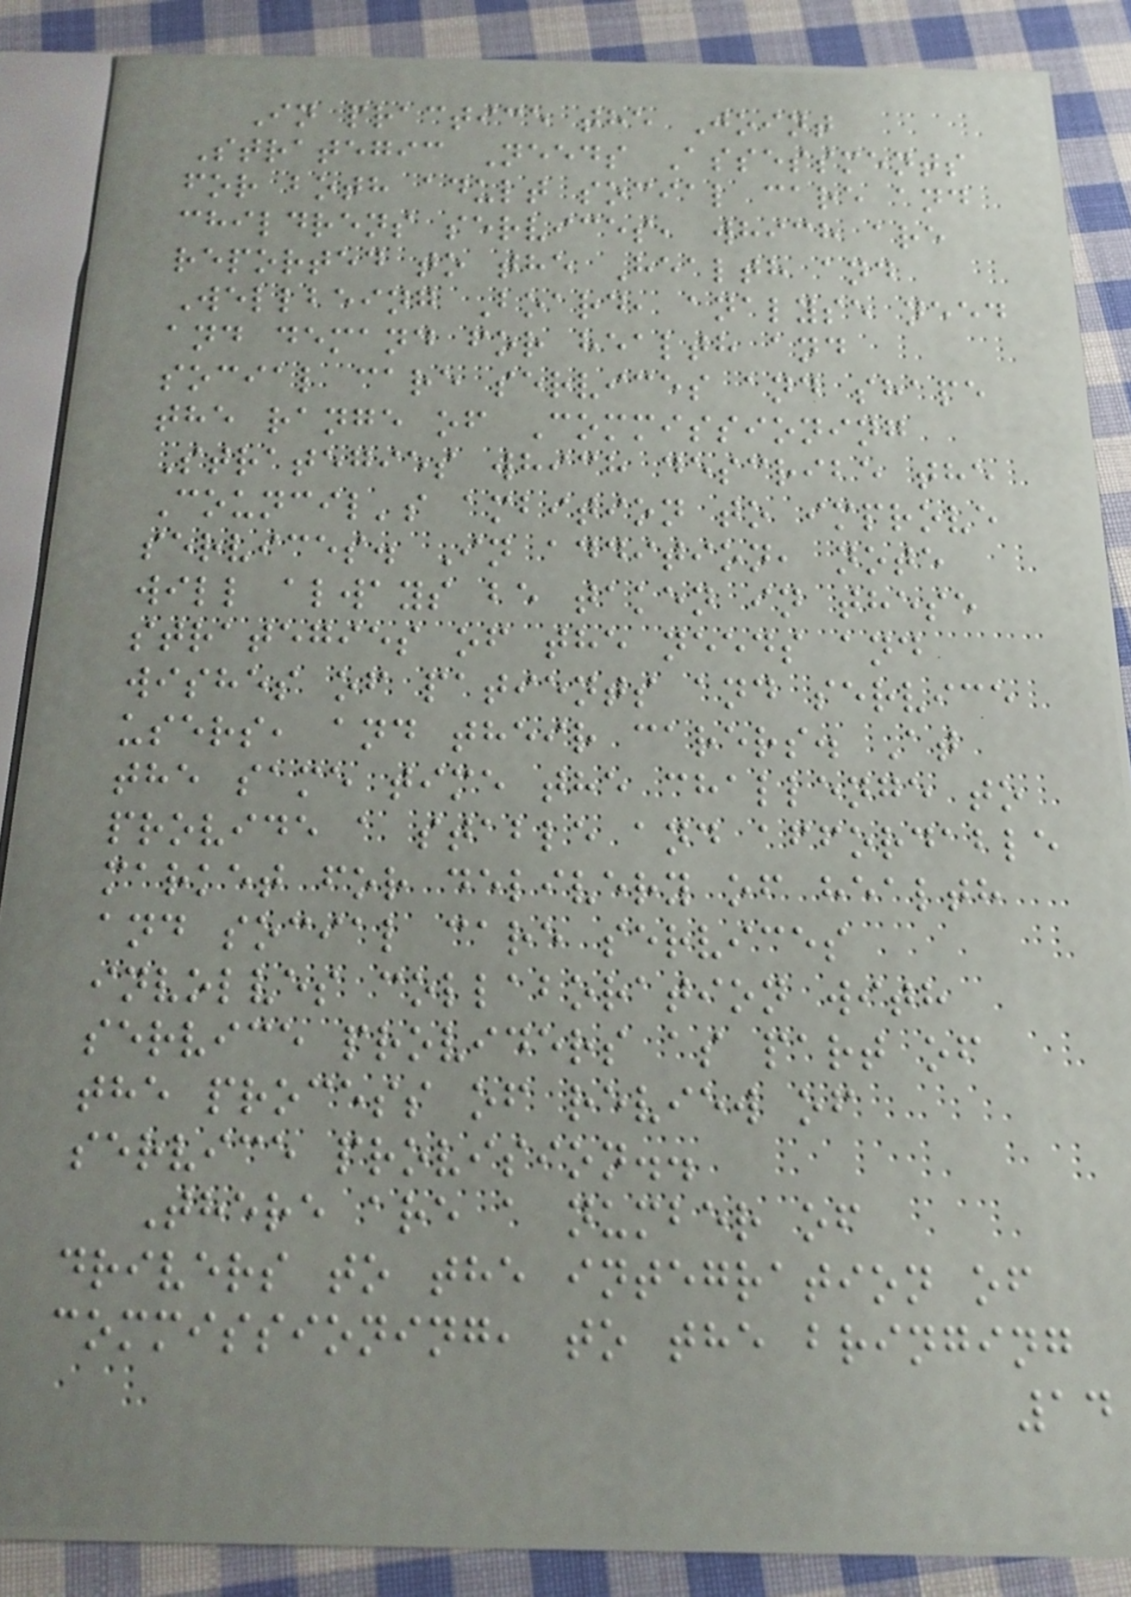In practice the Joint
Strategic Needs Assessments
for both adult social care and
childrens services, which are
reported to the Health and
Wellbeing Board, analyse need
and demand for health and
social care services and shape
the range of Commissioning
Strategies which describe the
Council's ambition to improve
services. In addition, note
will always be taken in these
strategies of the needs and
wishes of patients and service
users, and their carers. At
the same time the challenge to
provide a stable and affordable
market for delivery of health
and social care services
involves collaboration with
service providers as part of
the process of review of
service provision..
There are a number of
drivers to the integration of
commissioning, to the bringing
14
